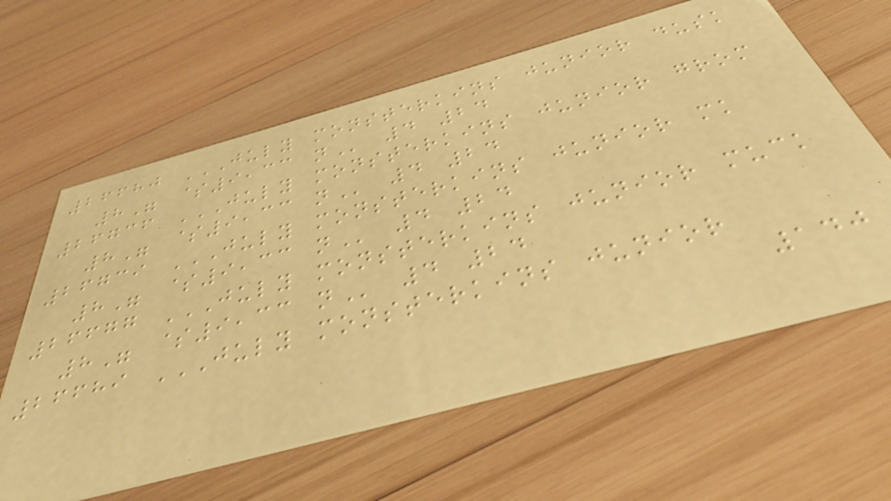26680 JULY MONSTERKINS JUNIOR DUSK
8" $9,33 N 4 24
26736 JULY MONSTERKINS JUNIOR GROM
8" $9,33 N 4 24
26739 JULY MONSTERKINS JUNIOR MK
8" $9,33 N 4 24
26677 JULY MONSTERKINS JUNIOR MUCK
8" $9,33 N 4 24
26689 JULY MONSTERKINS JUNIOR
140
